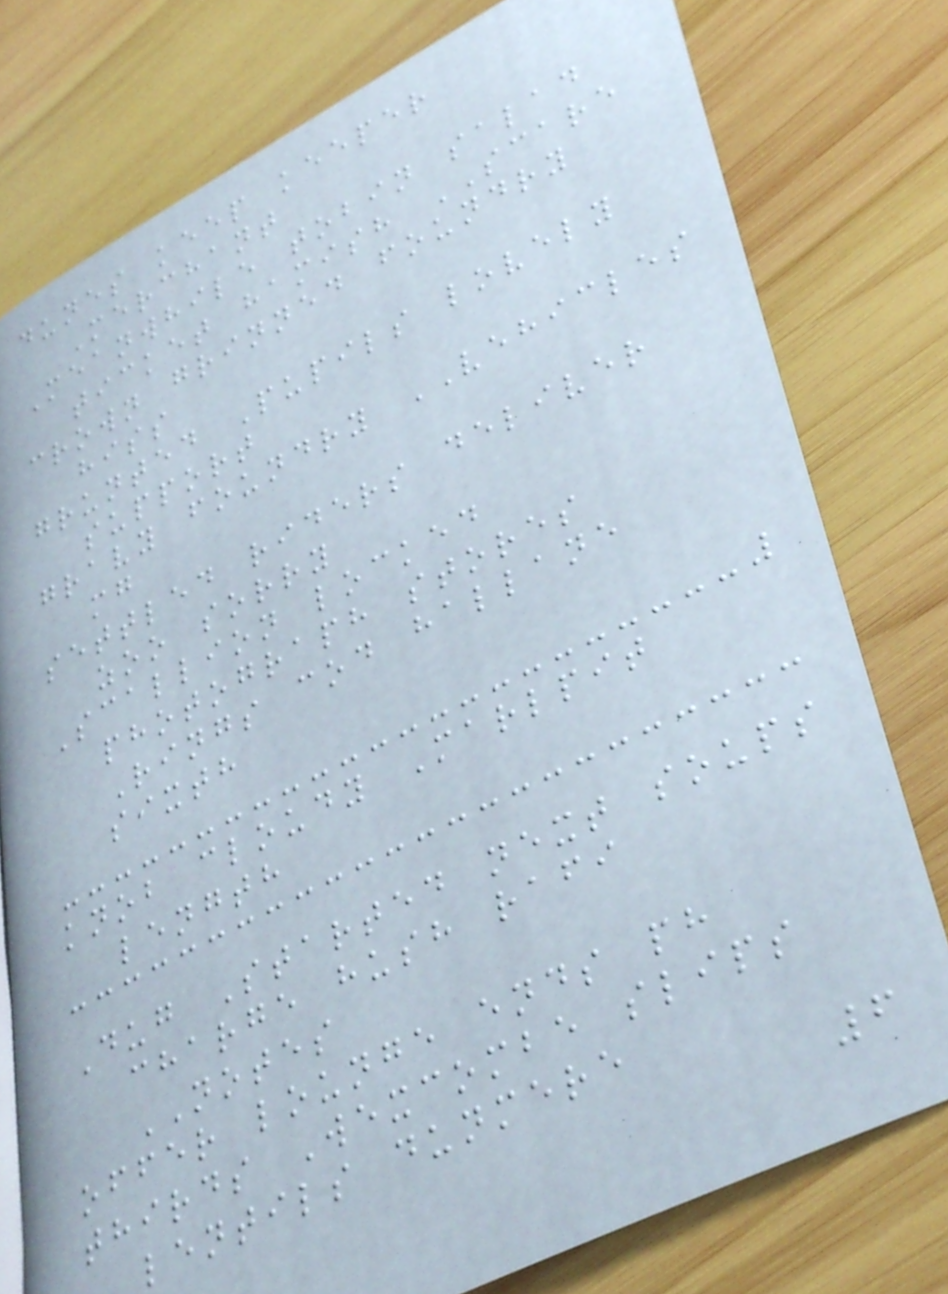dunes keep keeper
Merchant
Meanwhile tobin salad
ticket hamish SCARE
crown grinned foundry
hiss
grunted Pupils lovely
support
gravy foundry VEHICLES
mg
settled riders deliver
zoo sorry
Scallion locked
photograph stores
Rings cod hallane
sixth
knob cloudy Marlpit
length
Dug Started next soups
charge hush rafi
NOTES
offer lounge ends ph
thirds Wexcombe slips
lentils dunmere
6
